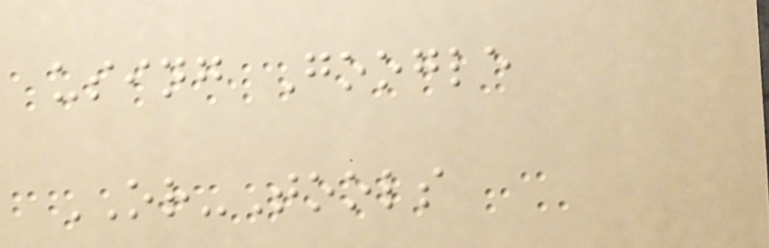using Google
OR-Tools
